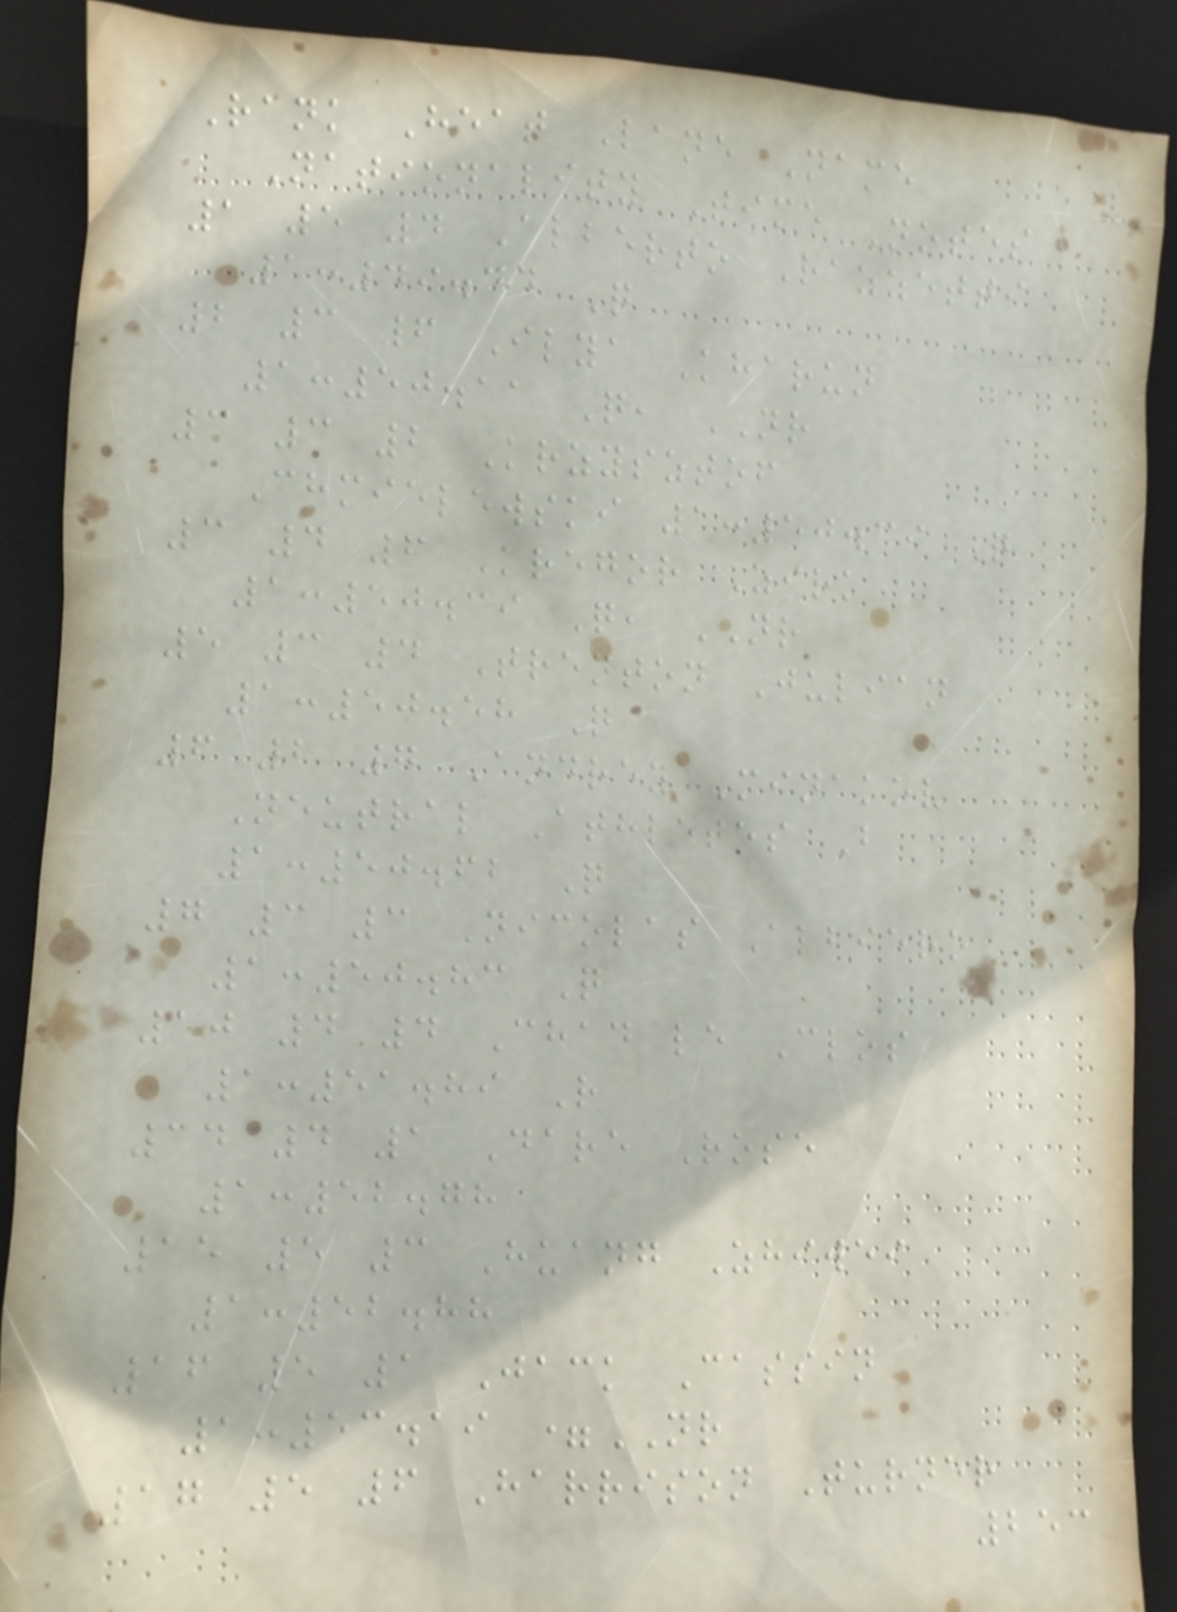Rank Heat Lane Name
Nationality Time Notes
1 5 4 Alberto Razzetti
1:49.44 Q
2 3 6 Ilya Kharun
1:50.11 Q, NR
3 3 2 Krzysztof
Chmielewski 1:50.39 Q
3 4 6 Kregor Zirk
1:50.39 Q, NR
5 3 4 Trenton Julian
1:50.58 Q
6 2 7 Andrey Minakov
Neutral Athletes B
1:50.62 Q
7 3 3 Nicolas Albiero
1:50.83 Q
10 4 4 Chad le Clos
1:51.89 R
14 4 1 Dare Rose
1:52.78
15 5 3 Huang Zhiwei
1:52.88
16 5 1 Jack Cassin
1:53.19 =NR
17 5 6 Harrison Turner
253
